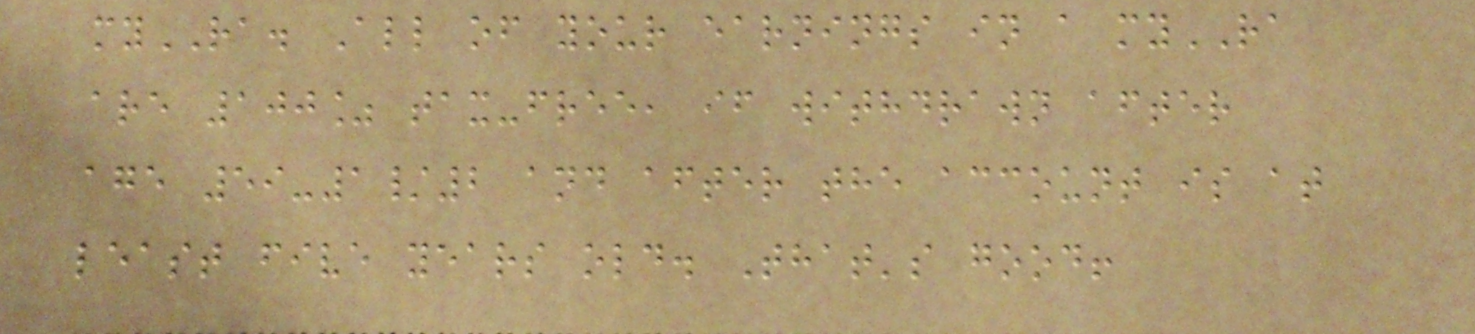myRA. All of your earnings in a myRA
are 100% tax-free, if withdrawn after
age 59-1/2 and after the account is at
least five years old. That's good!
